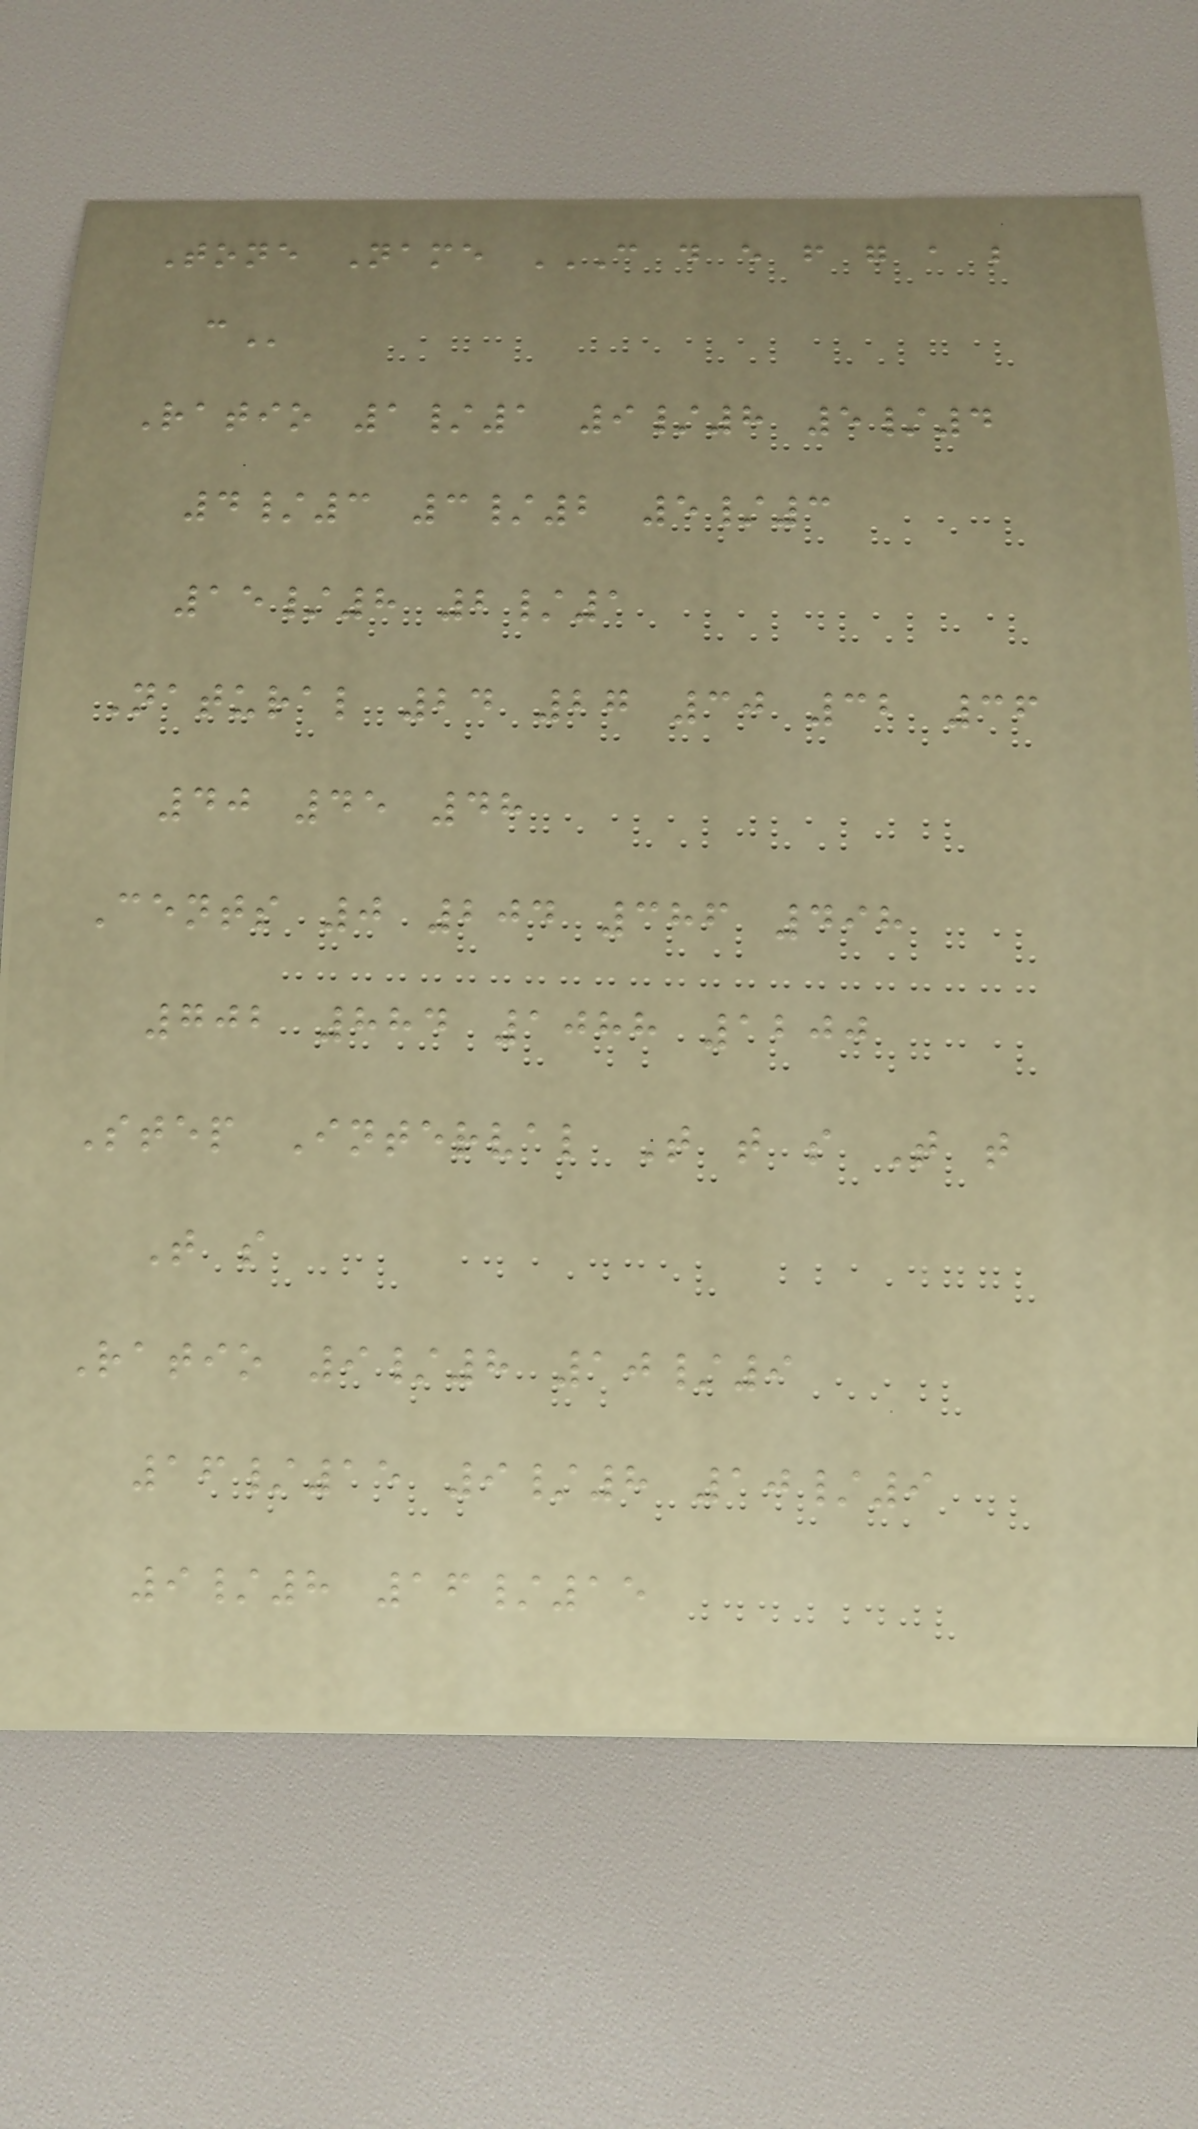Tone Name C D E F G A B
C
Ratio 1/1 9/8 5/4
4/3 3/2 5/3
15/8 2/1
Natural 24 27 30 32 36
40 45 48
Cents 0 204 386 498
702 884 1088 1200
Step Interval T t s T t
T s
Ratio 9/8 10/9
16/15 9/8 10/9
9/8 16/15
